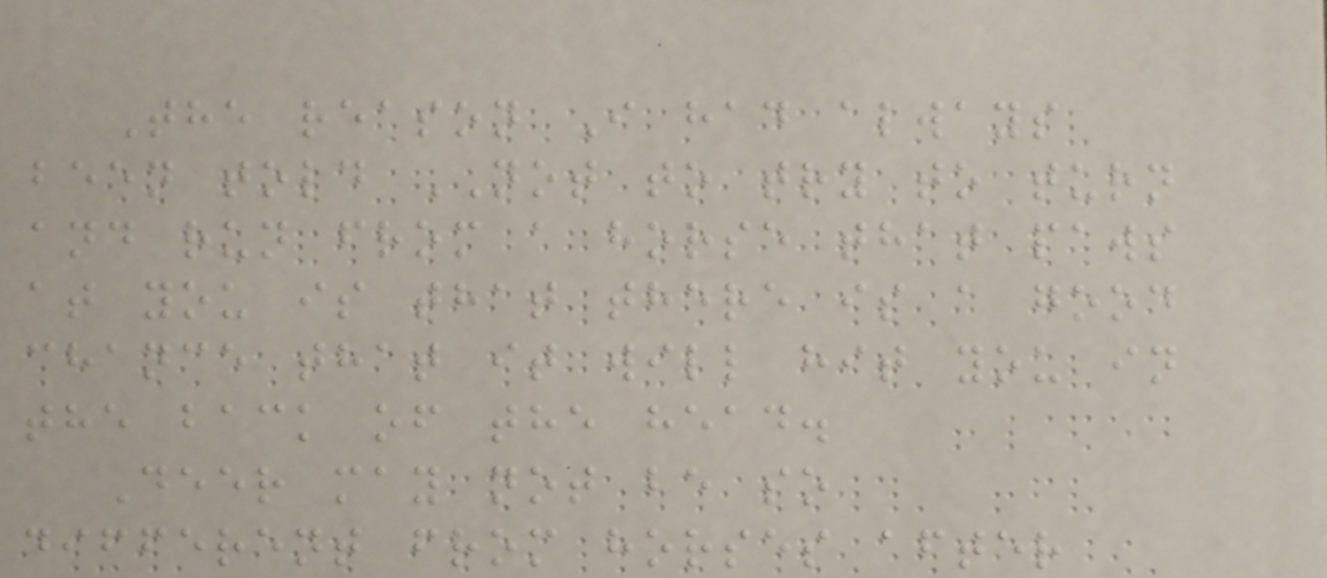The reason I had always
been told NOT to try to turn
and run from a horse that paws
at you is that there is a good
chance that it will hit you in
the back of the head.
Deer may not be so
different from horses after
